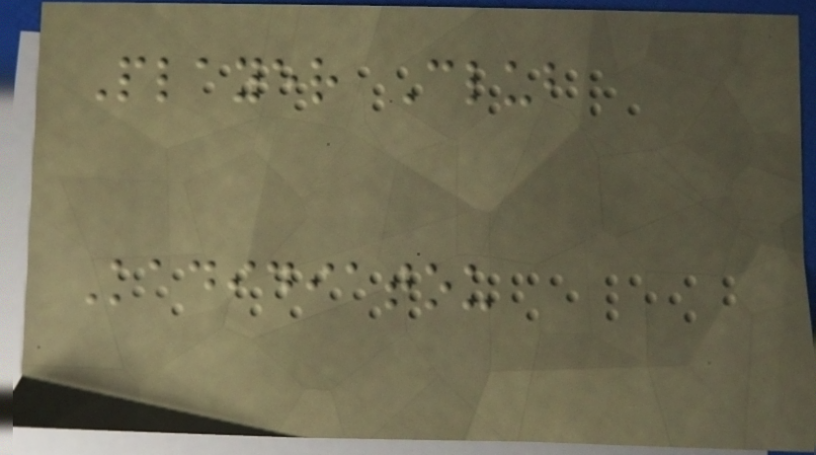Player Club
Kadidiatou
